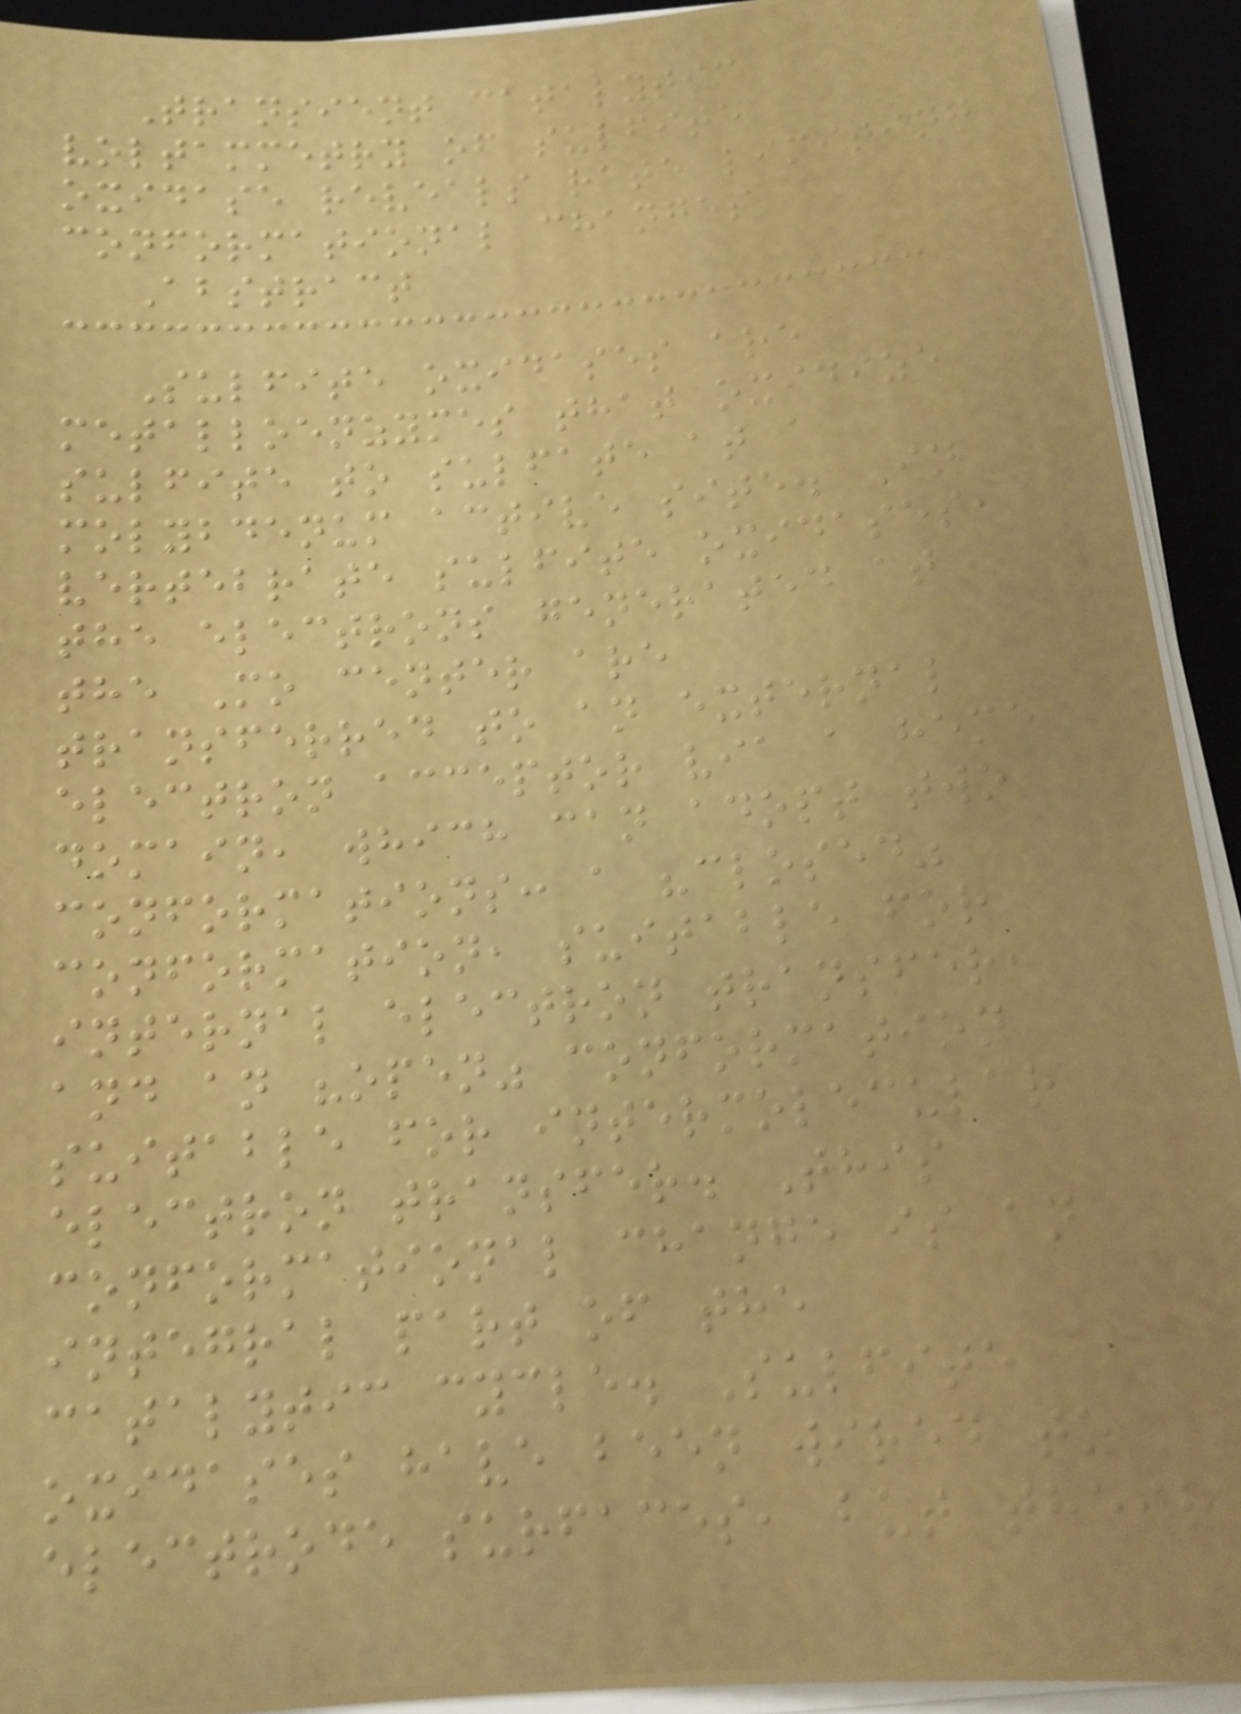Transient catalytic
voltammetry of sulfite
oxidase reveals rate limiting
conformational changes
Abstract
Sulfite oxidases are
metalloenzymes that oxidize
sulfite to sulfate at a
molybdenum active site. In
vertebrate sulfite oxidases,
the electrons generated at
the Mo center are
transferred to an external
electron acceptor via a heme
domain, which can adopt two
conformations: a "closed"
conformation, suitable for
internal electron transfer,
and an "open" conformation
suitable for intermolecular
electron transfer. This
conformational change is an
integral part of the
catalytic cycle. Sulfite
oxidases have been wired to
electrode surfaces, but their
